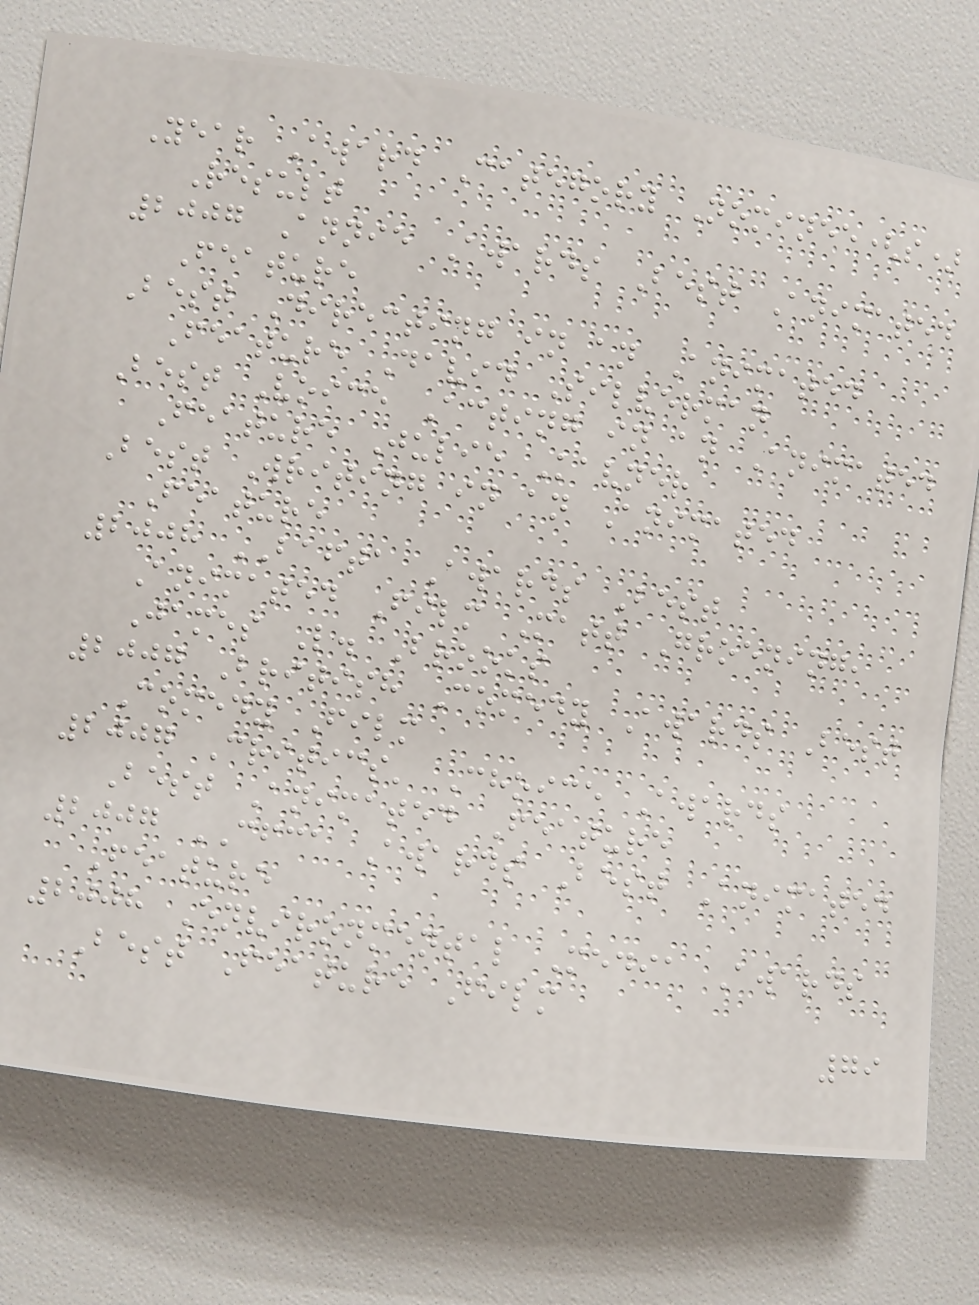Year Award Category Nominee(s)
Result
2007 Annie Awards Best Animated
Feature
Best Directing in an Animated
Feature David Silverman
Best Voice Acting in an Animated
Feature Julie Kavner
Best Writing in an Animated
Feature
2008 BAFTA Awards Best
Animated Film Matt Groening,
James L. Brooks
2007 British Comedy Awards Best
Comedy Film
2007 Critics' Choice Awards
Best Animated Feature
2007 CFCA Awards Best Animated
Feature
2008 Environmental Media Awards
Best Feature Film
79
